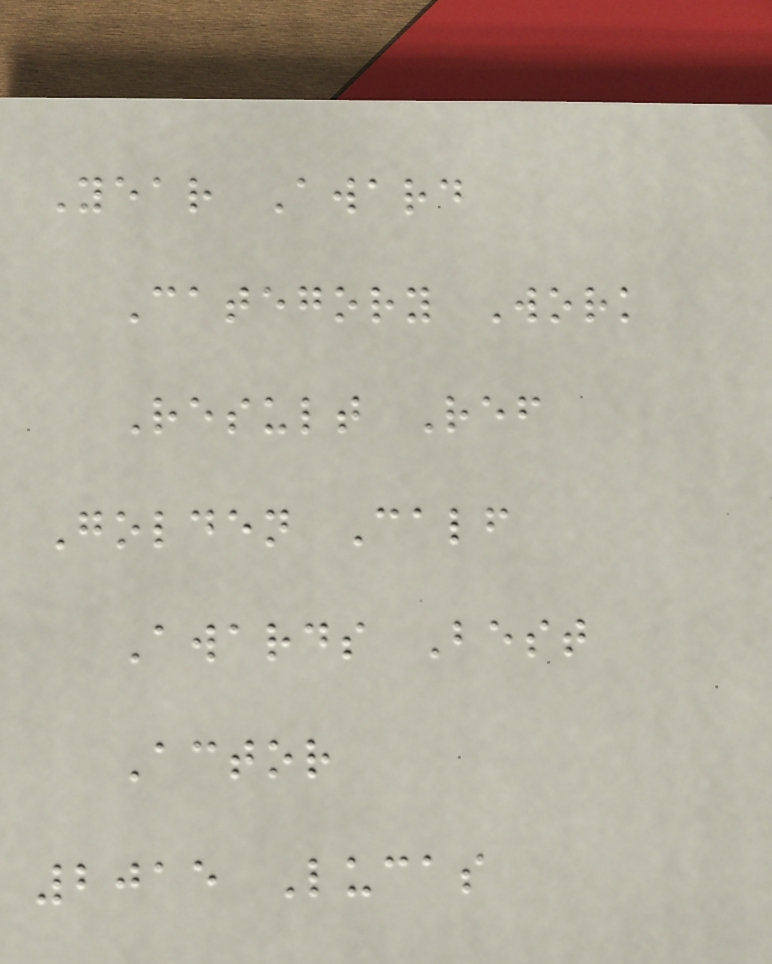Year Award
Category Work
Result Ref
Golden Calf
Awards Best
Actor
2015 Lucas
